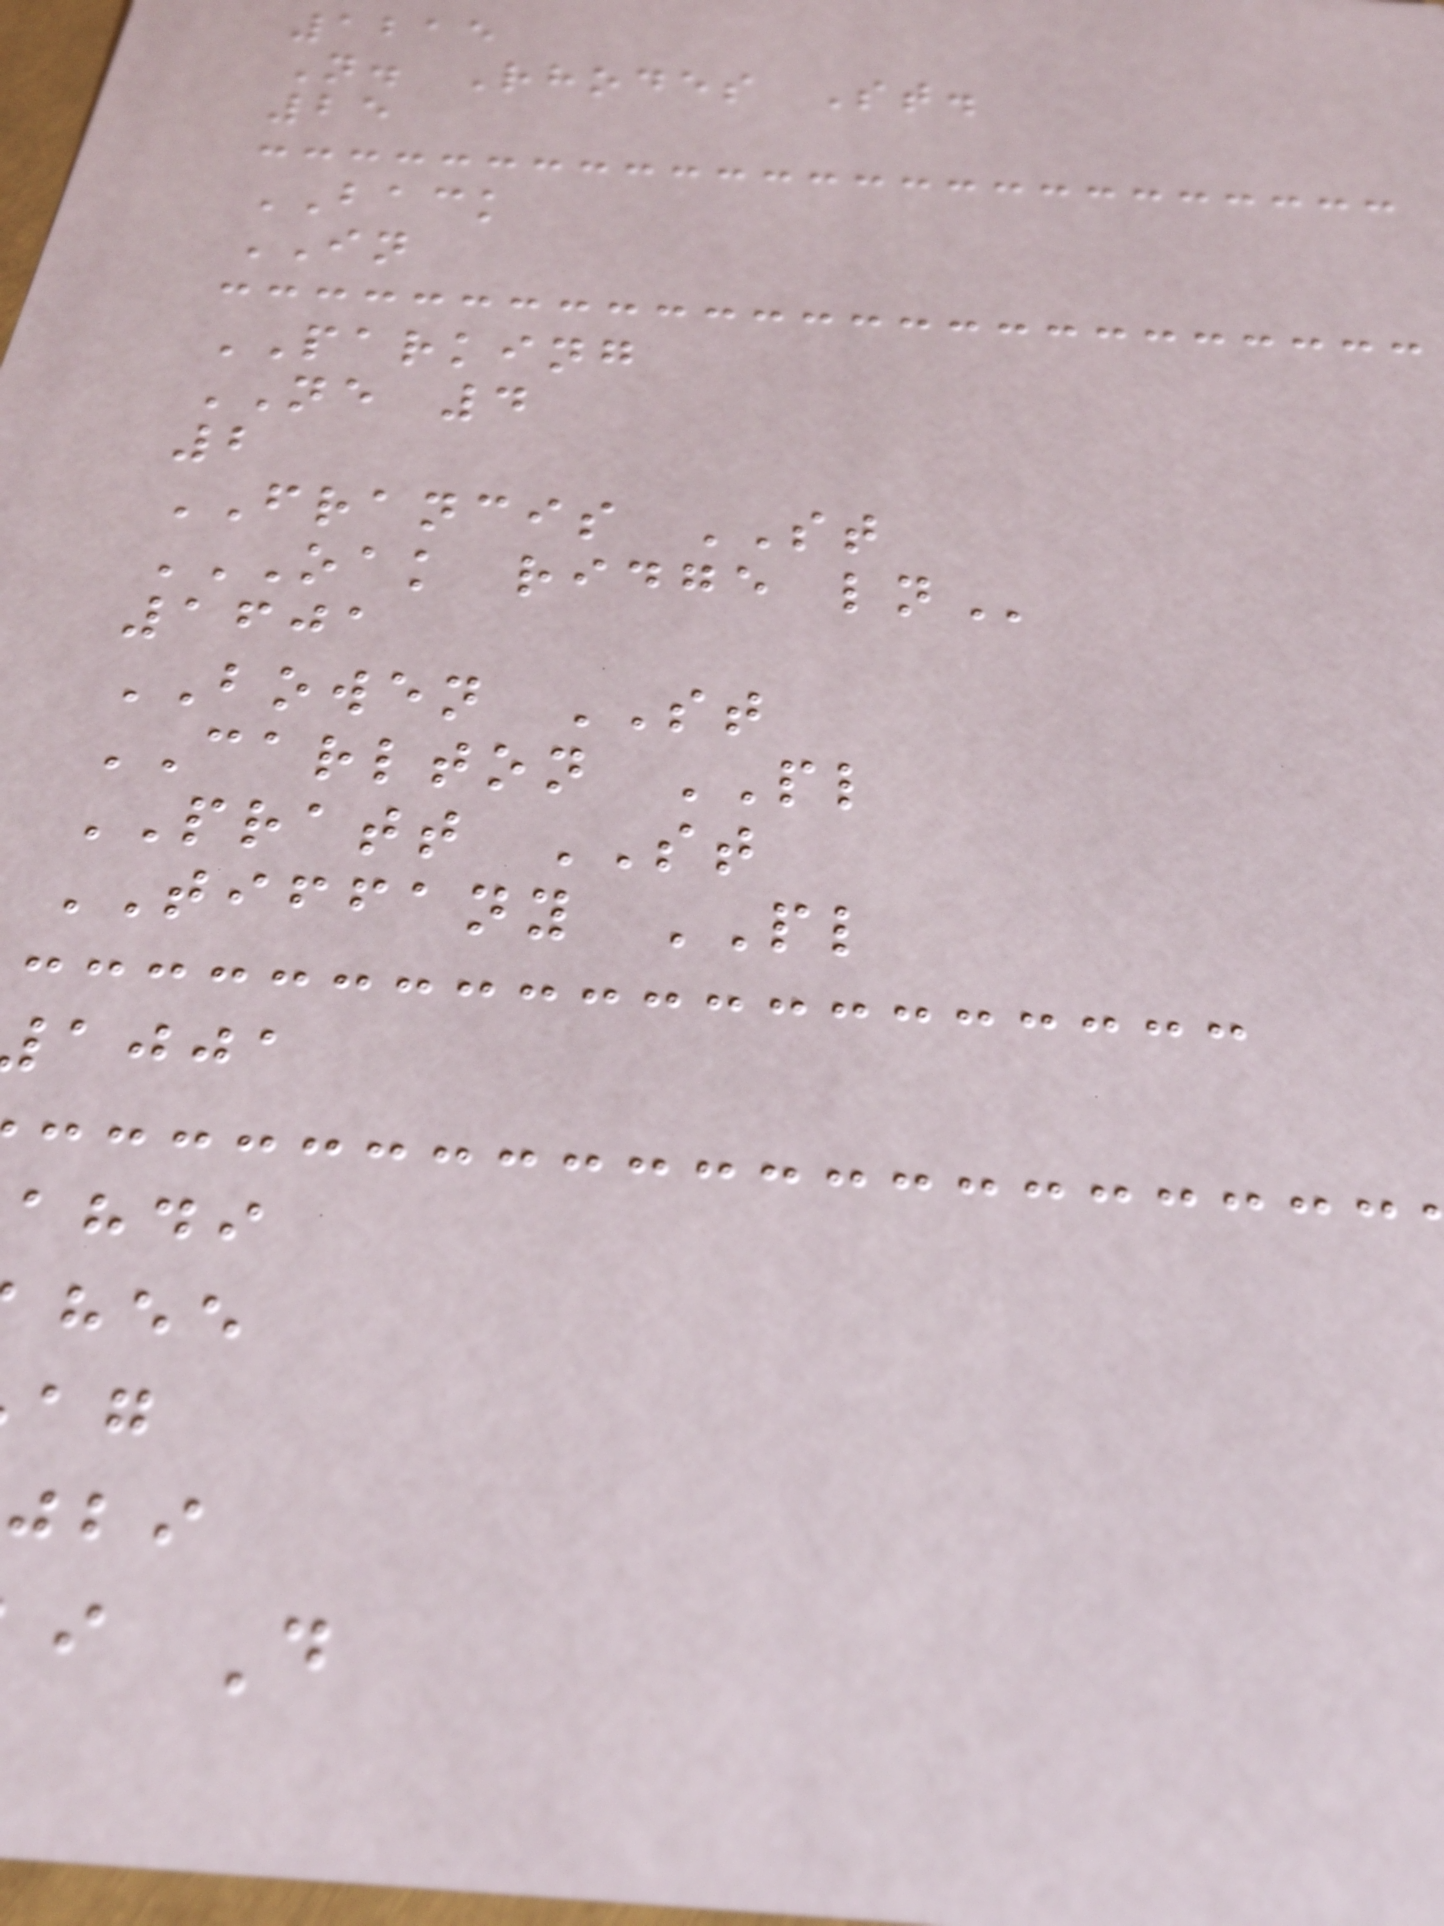1215
N. Rhodes St.
25
BACK
IN
PARKING
NE 4
2
FRANCIS ST
OAK RIDGE LN
1601
BOWEN ST
CARLTON PL
PRATT ST
TIFFANY PL
ajja
ahdi
i D
